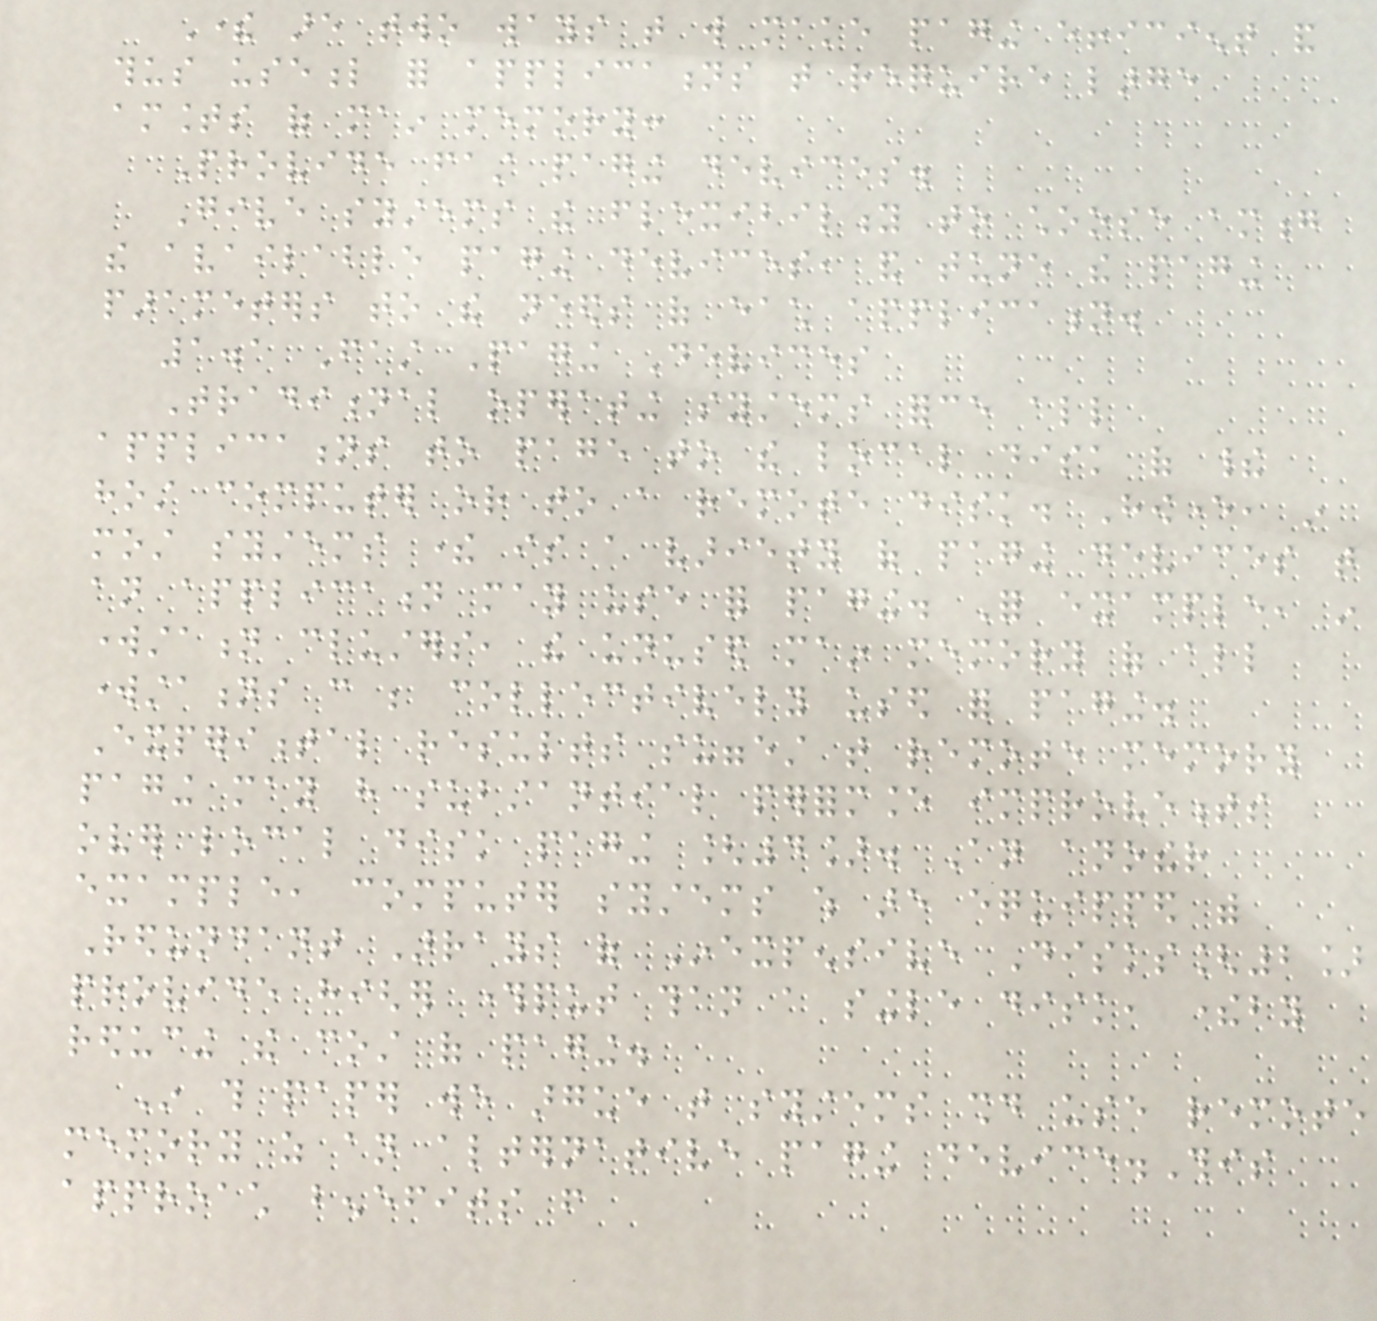There are two ways that will make paging efficient and
thus useful for applications that require large
amounts of main memory:
Provide fast paging devices.
Give systems the flexibility to choose among
the available paging devices, and tune the paging
parameters to the needs of each application.
1.1 Fast Paging Devices
Traditional operating systems force all
applications to page to the local disk of their
host computer or to a remote disk. However, in
most systems there is a variety of paging devices that
an application may use for paging. For example, in
workstation clusters, the unused main memory of all
workstations can be collectively used for paging.
Experimental results suggest that remote memory
paging may have substantial performance improvements
over local disk paging [4]. An another
example, computer systems which are equipped with
Redundant Arrays of Inexpensive Disks[2]
provide higher throughput than a single disk, thereby
reducing the cost of paging.
In this paper we argue that systems should use remote
memory as an alternative paging device.This
approach benefits from
